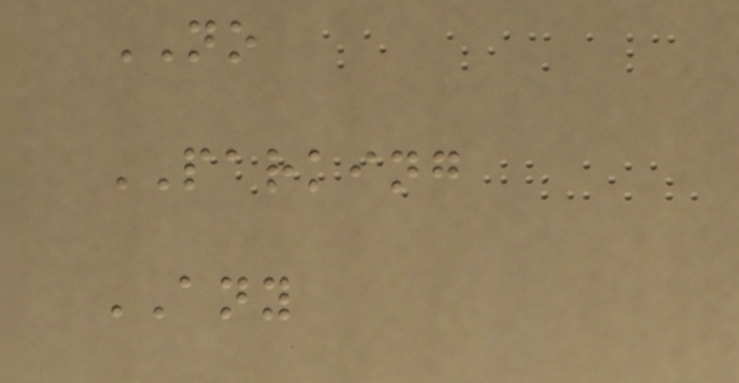NO
PARKING
ANY
